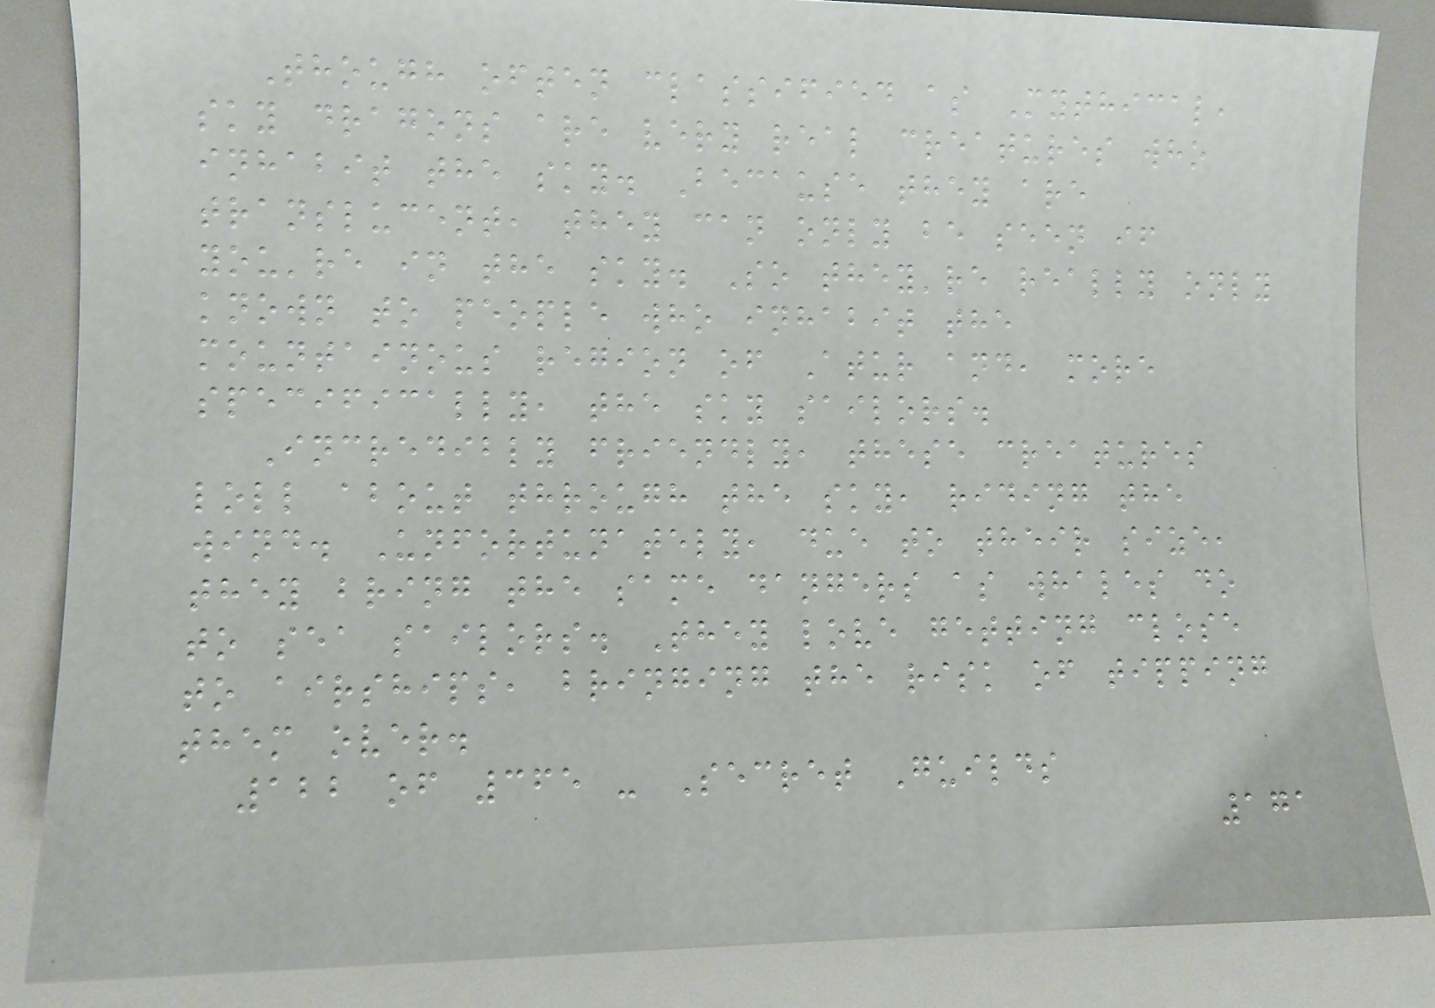Though often classified as Mythical,
sky dragons are very real creatures who
inhabit the sky. Because they are
translucent, they can only be seen if
you're in the sky. So they're really only
known to people who inhabit the
mountainous region of Atur and, more
specifically, the sky sailors.
Incredibly friendly, these creatures
loll about through the sky, riding the
wind. Unfortunately, due to their size,
they bring the same dangers as whales do
to sea sailors. They love getting close
to airships, bringing the risk of tipping
them over.
122 of 365 - Secret Guilds
171
